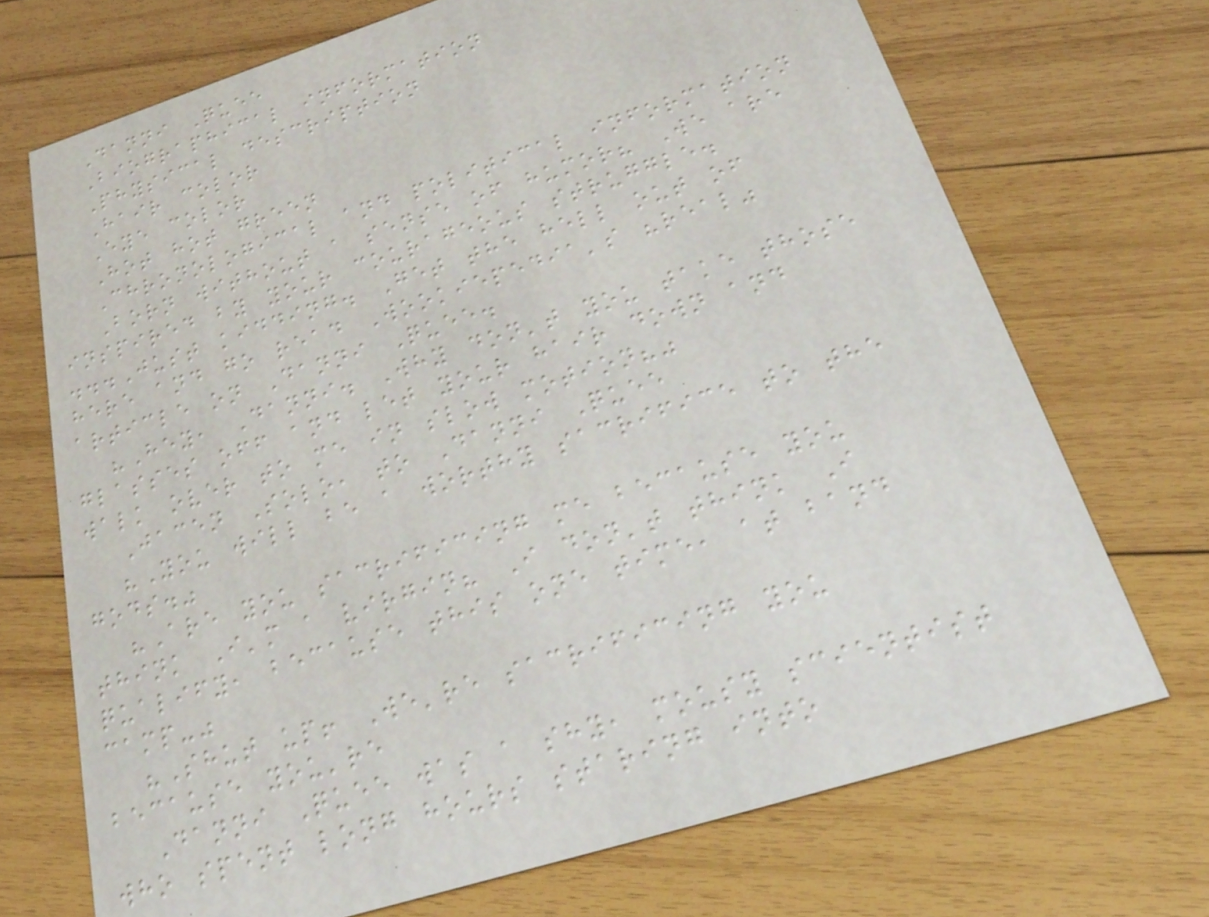Danni Quee
Biographical information
Physical description
Hair color
Eye color
Hot hot green
Chronological and political information
Born without a sense of humor? We are
inspired by your courageous struggle.
...Just kidding. Get the hell out of
here and go read Wookiepedia's "real"
article on Danni Quee.
"Hey, Danni. Why don't you take those
glasses off and let your hair down and
walk over to me in slow motion?"
Jacen Solo, to Danni Quee
"You will be a worthy sacrifice to the
gods."
"Are you sacrificing me because you
think I'm a virgin? I don't think I
qualify, because this one time, at band
camp-"
"Shut up! We're sacrificing you
because you're
Danni Quee was a shy, mousy scientist
who spent long hours staring into
